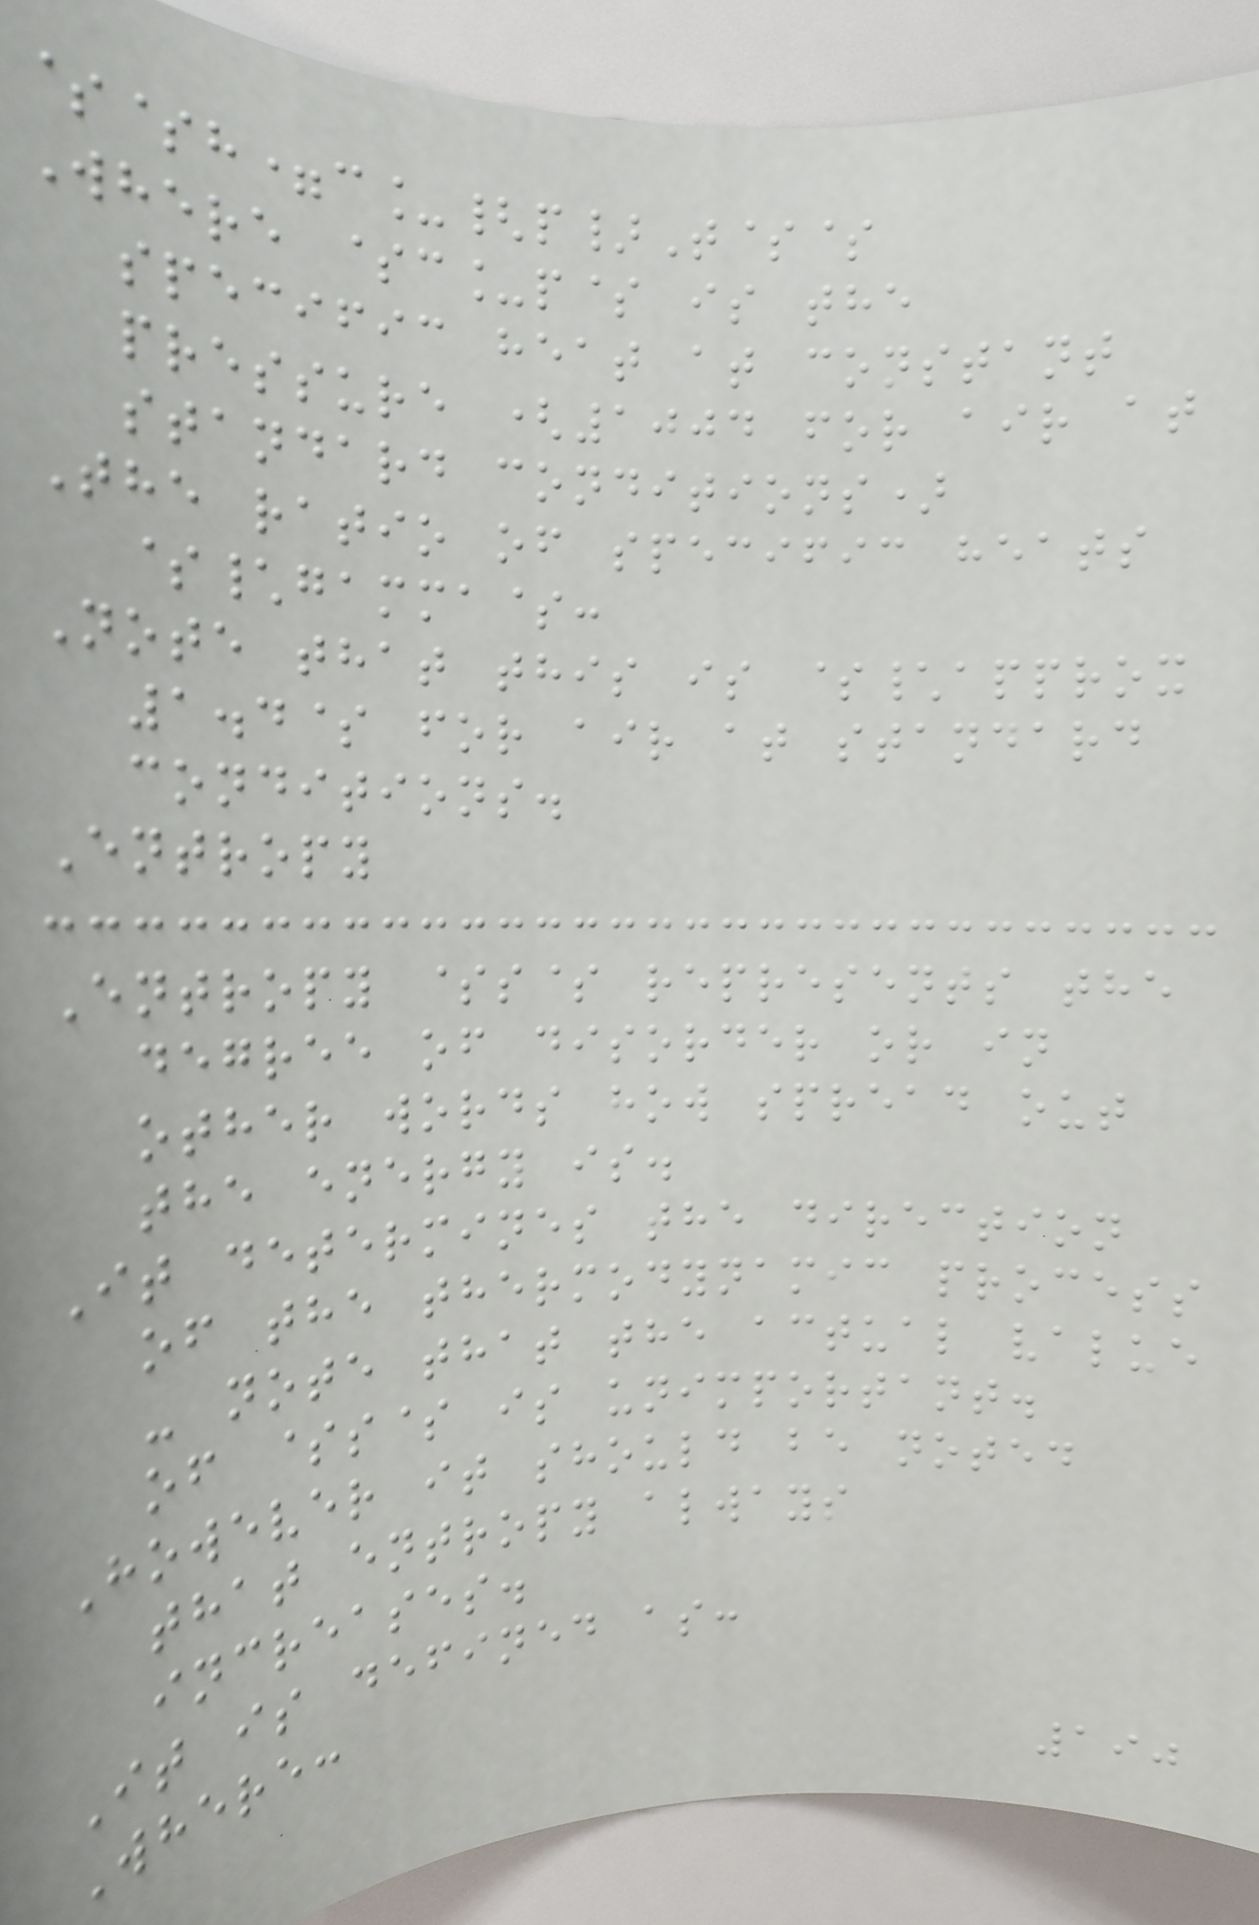$$h=c_{p}T$$
Where $c_p$ is the
specific heat at constant
pressure (1004 for air at
standard conditions)
The ratio of specific heats
$\gamma$:
Note that this is $\approx
1.4$ for air at standard
conditions.
Entropy
Entropy $s$ represents the
degree of disorder or in
other words how spread out
the energy is.
It determines the direction
of the thermodynamic process
- note that the actual value
of $s$ is unimportant.
However it should be noted
that entropy always
increases.
It is defined as:
Where:
190
